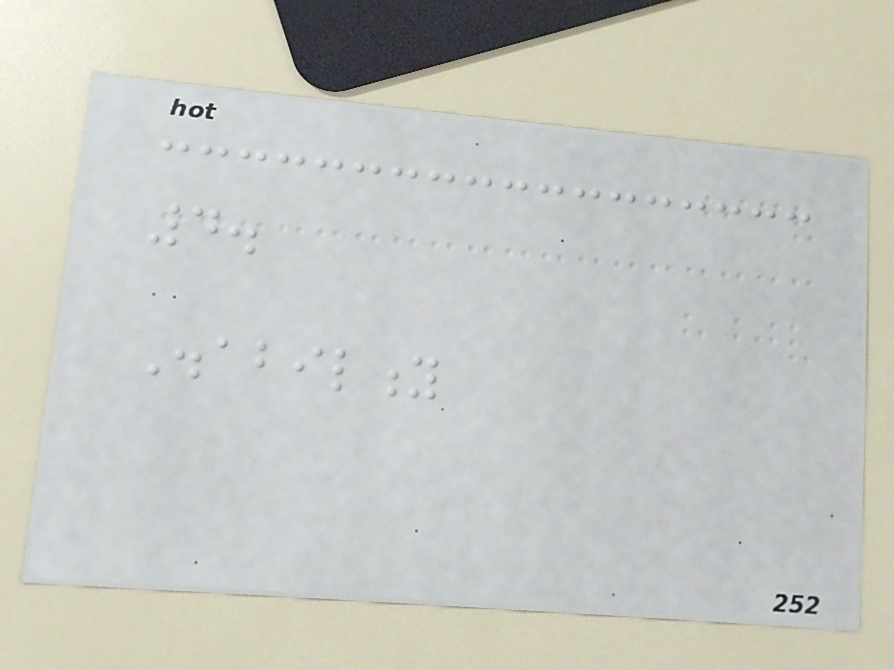4.
Disability
